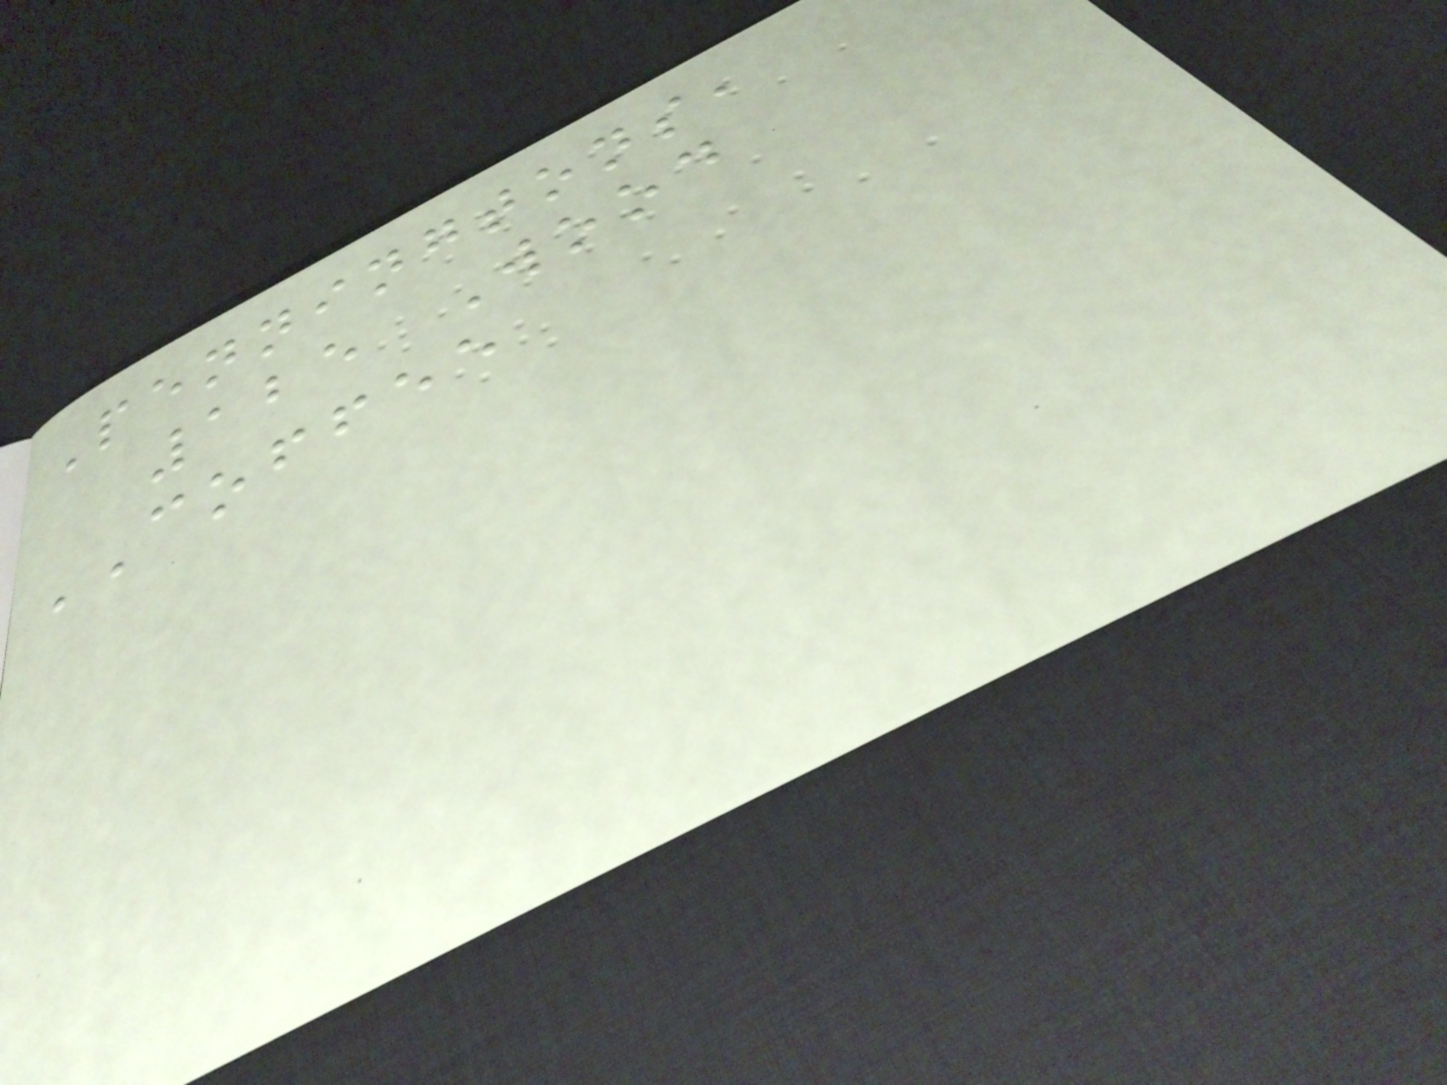Penningtons,
125 Wood
COFFEE
